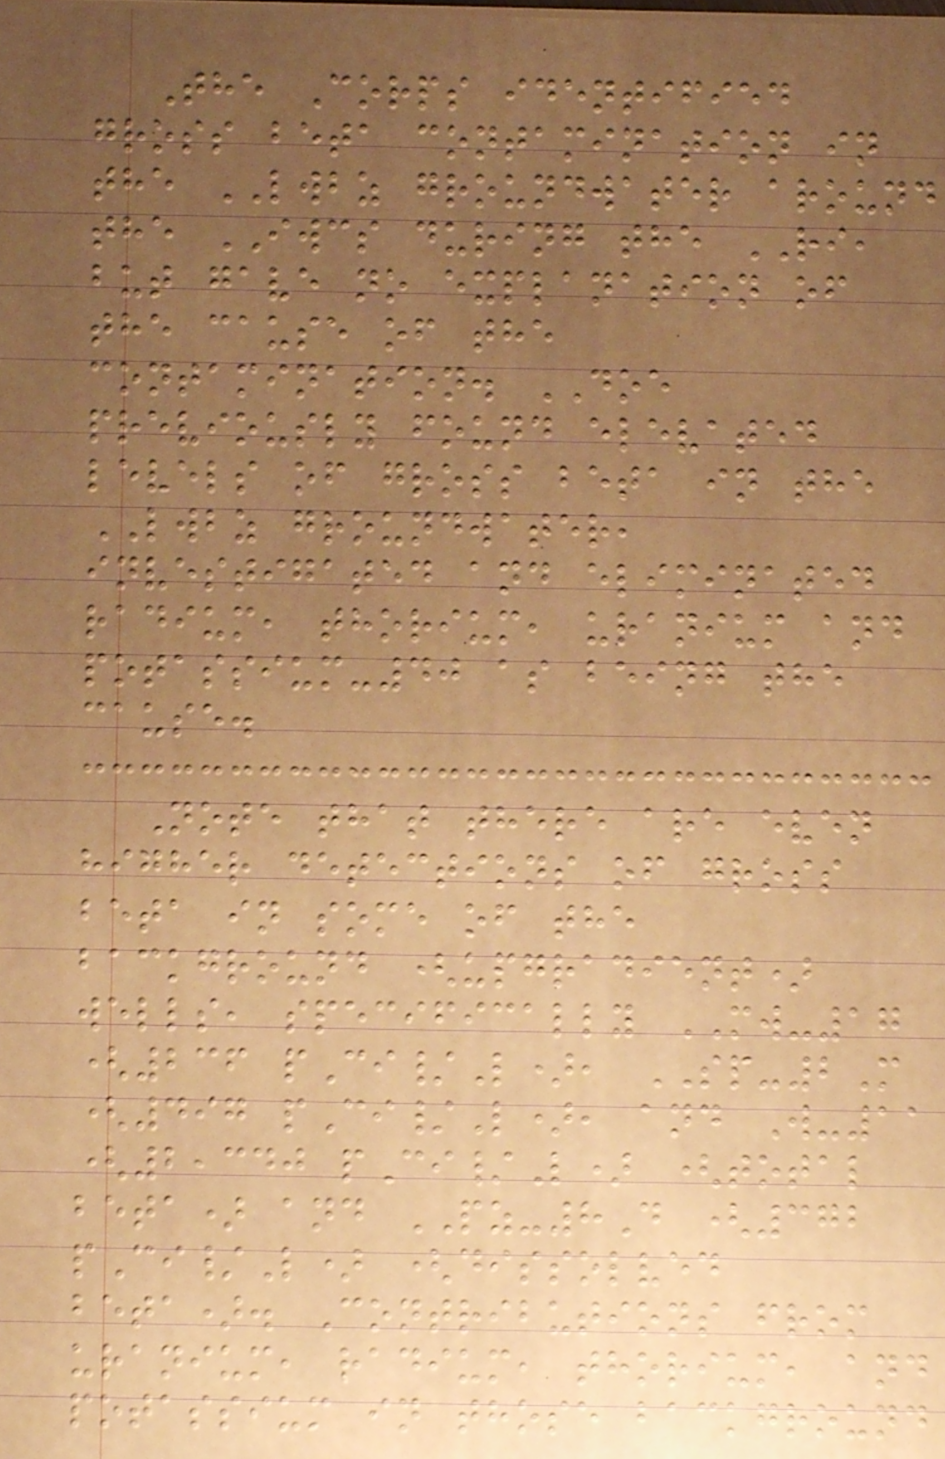The Corps identified
gross beta contamination in
the LWBZ groundwater around
the IWCS during the RI,
but gave no explanation of
the cause of the
contamination. DOE
previously found elevated
levels of gross beta in the
LWBZ groundwater,
investigated and eliminated
radium, thorium, uranium and
potassium-40 as being the
cause.
Note that there are even
higher detections of gross
beta in some of the
background (upgradient)
wells, specifically MW-17
(236 pCi/L), SP-2M
(497 pCi/L), and W-11
(2,340 pCi/L) (total
beta) and PZ-8D (372
pCi/L) (dissolved
beta). Contributions from
uranium, radium, thorium, and
potassium in those background
